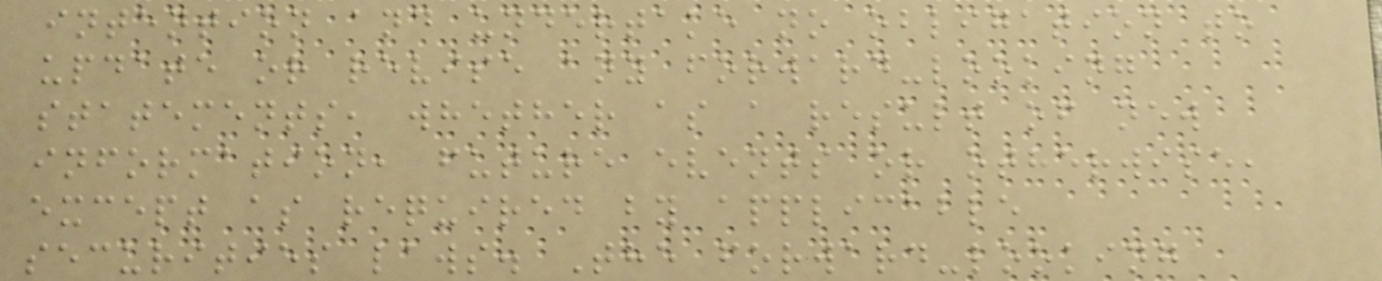intention and undertake no obligation to
update or revise any forward-looking
statements, whether as a result of new
information, future events or otherwise,
except as required by applicable
securities laws. The forward-looking
